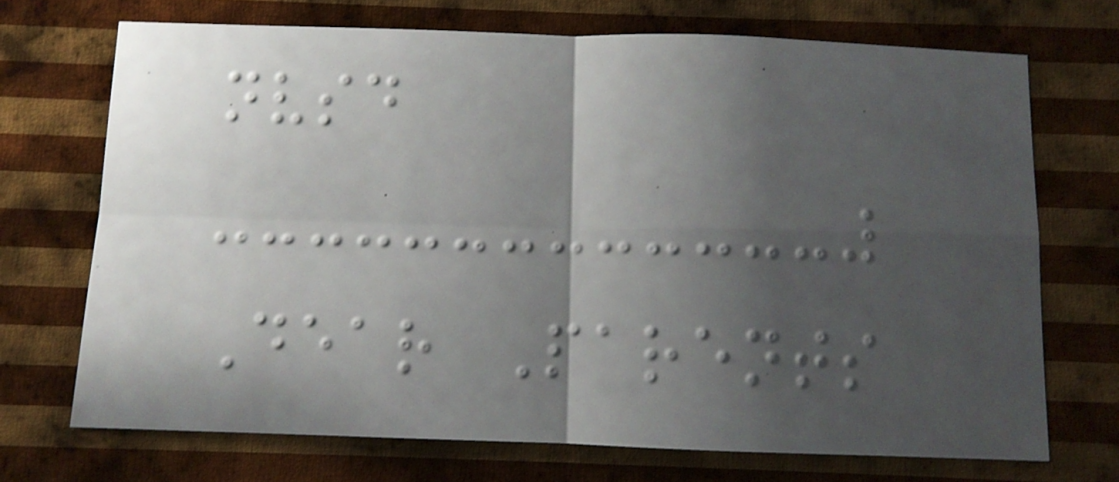nvsd
Dear Parents
